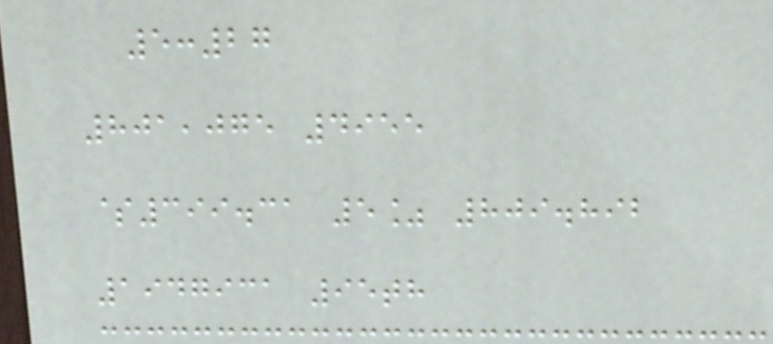5:27
801,075 4955
$399.31 5% 809.892
1947931 95th
